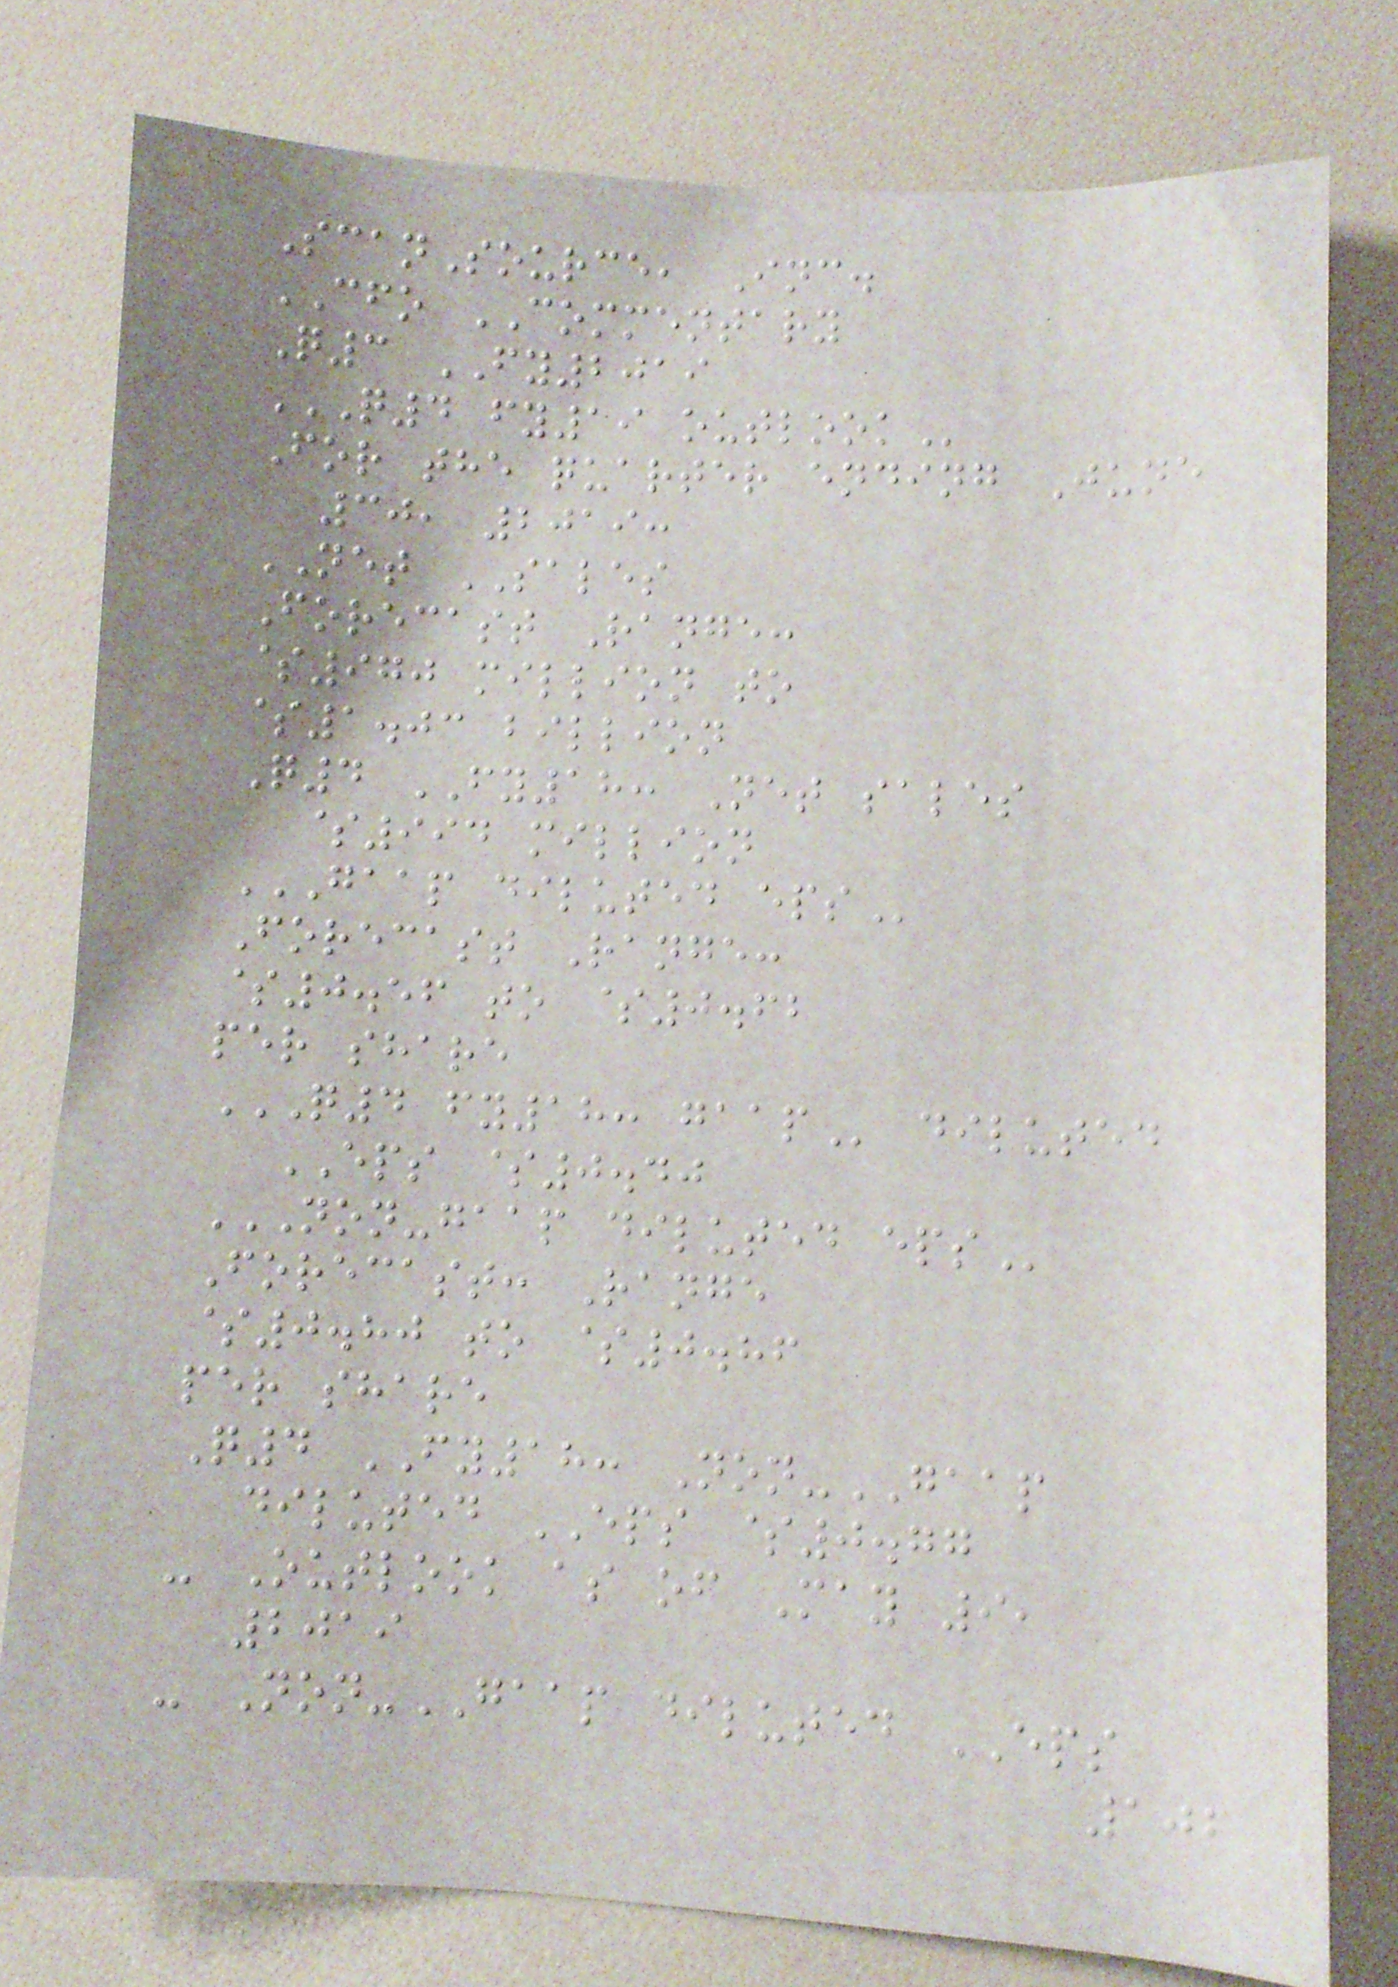ScanSource, Inc.
CFO COMMENTARY
Q3 FY2019
Q4 FY19 OUTLOOK
For the quarter ending June
30, 2019:
NET SALES
Forecast Range:
$970 million to
$1.03 billion
Q4 FY18: Net sales
$994 million
GAAP DILUTED EPS
Forecast Range:
$0.56 to $0.62
per share
Q4 FY18: GAAP diluted
EPS $0.40
NON-GAAP DILUTED EPS
Forecast: Range
$0.80 to $0.86
per share
Q4 FY18: Non-GAAP
diluted EPS $0.77
- Outlook as of May 9,
2019
- Non-GAAP diluted EPS
102
